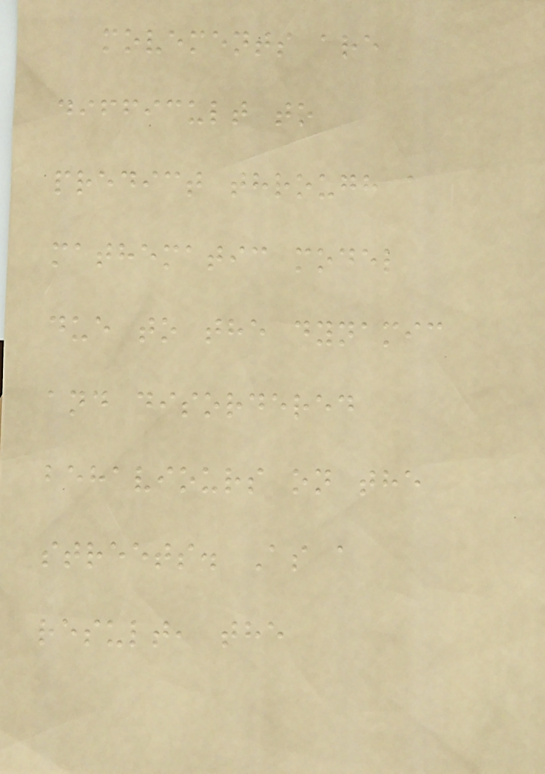movements are
difficult to
predict through a
mathematic model
due to the dynamic
and disordered
behaviours on the
streets. As a
result, the
